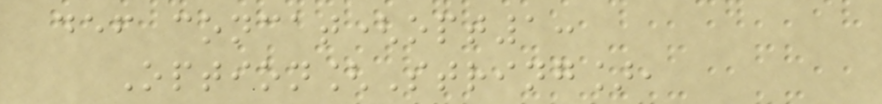def concat(opt1:
Option[String],
